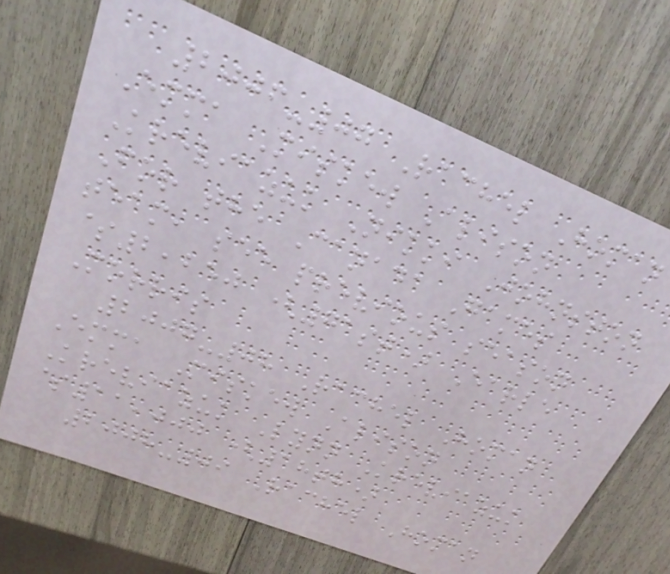2006-07 Rachel Homan
Emma Miskew Alison
Kreviazuk Nikki Johnston
For the Canada Games
team, see previous season
$2,250 (71st) Earle
Morris
2007-08 Rachel Homan
Emma Miskew Alison
Kreviazuk Lynn Kreviazuk
$11,000 (18th)
2008-09 Rachel Homan
